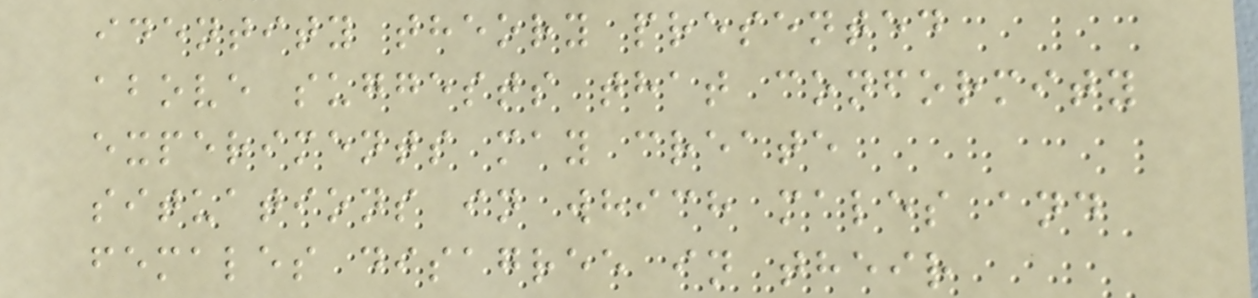identity theory presented
above suggests that conformity
experiments may create
situations in which males and
females disagree in their
